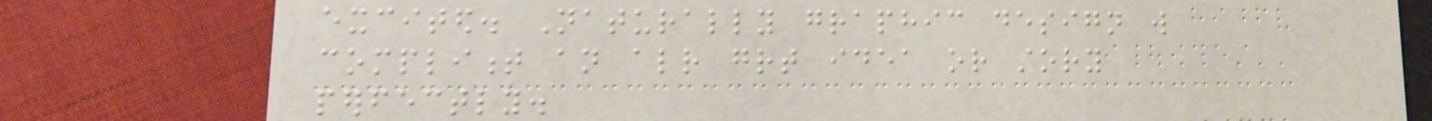excited. Naturally graphic design will
compliment an already great idea or story
perfectly.
